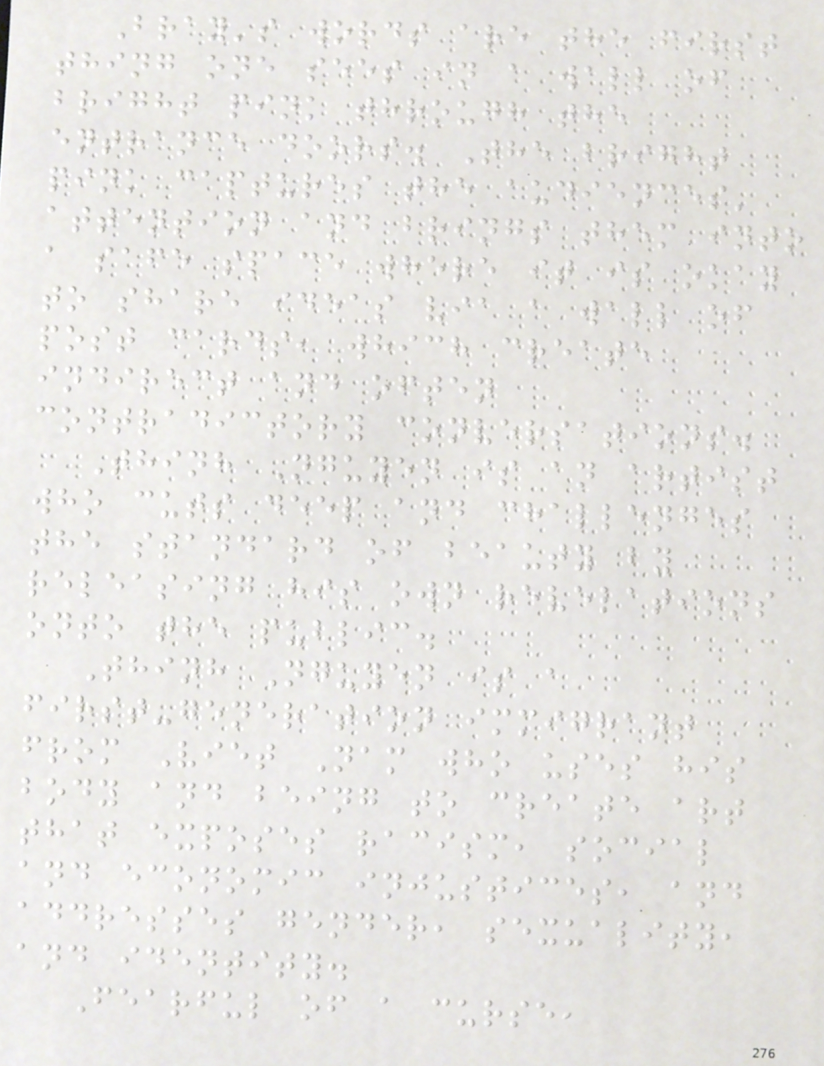Bray's words are the first
thing one sees in a wall of
bright pink through the
entrance doors. The bright
pink captures the audiences'
attention and brings them into
a safe space where it is okay
to share ideas via a wall of
post cards, which create
indirect and often
contradictory conversations.
Thinh Nguyen is an artist
who cuts deep and challenges
the standard of beauty by
releasing his own revelations
onto the public.
Thinh Nguyen is a
first-generation immigrant
from Viet Nam who uses his
body and being to create art
that exposes racism, social
and economic injustices, and
addresses gender, sexuality,
and identity.
Fearful of a curse,
